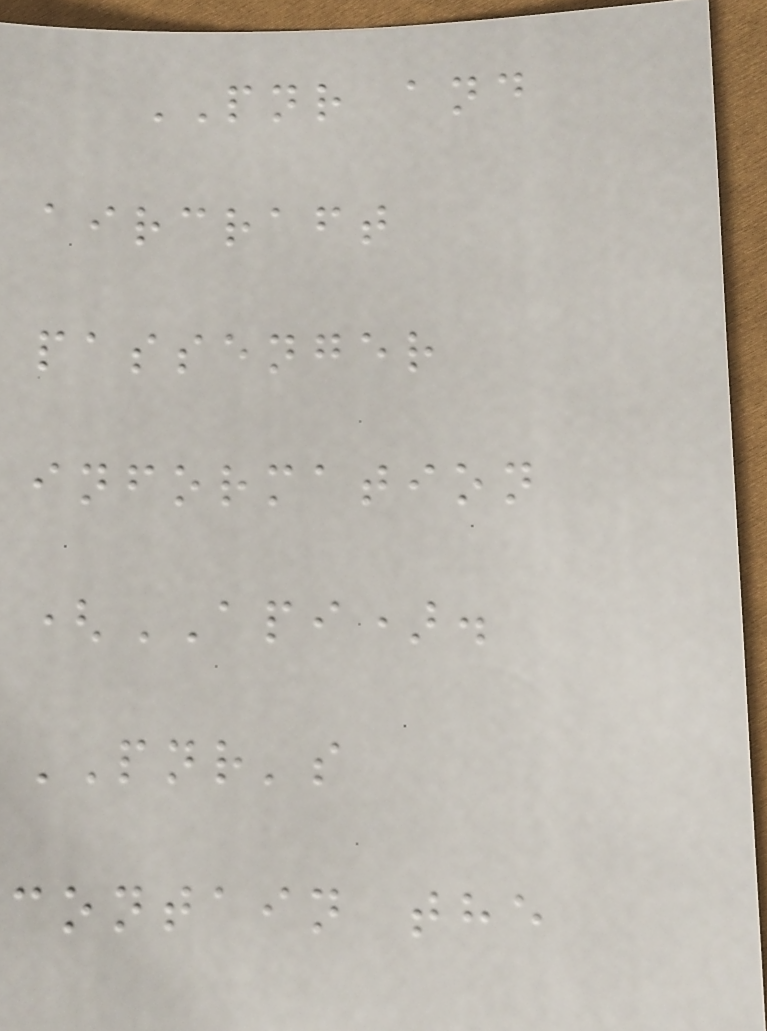PNR and
aircraft
passenger
information
(API).
PNR's
contain the
